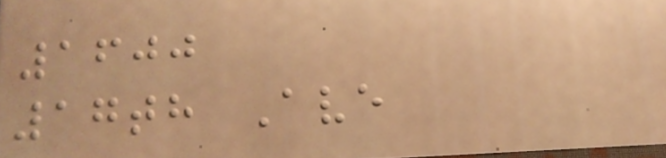1600
17th Ave
